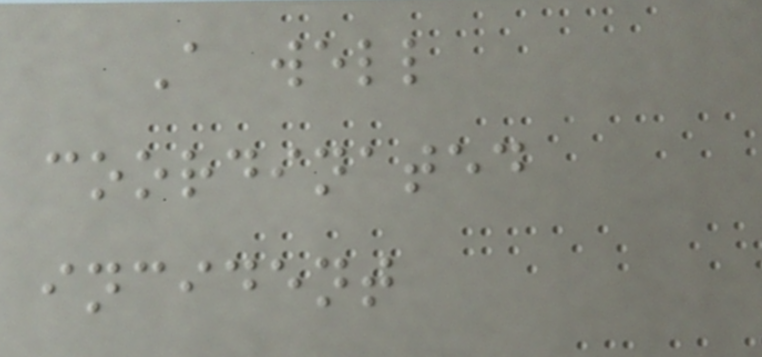A well
coordinated
incident
